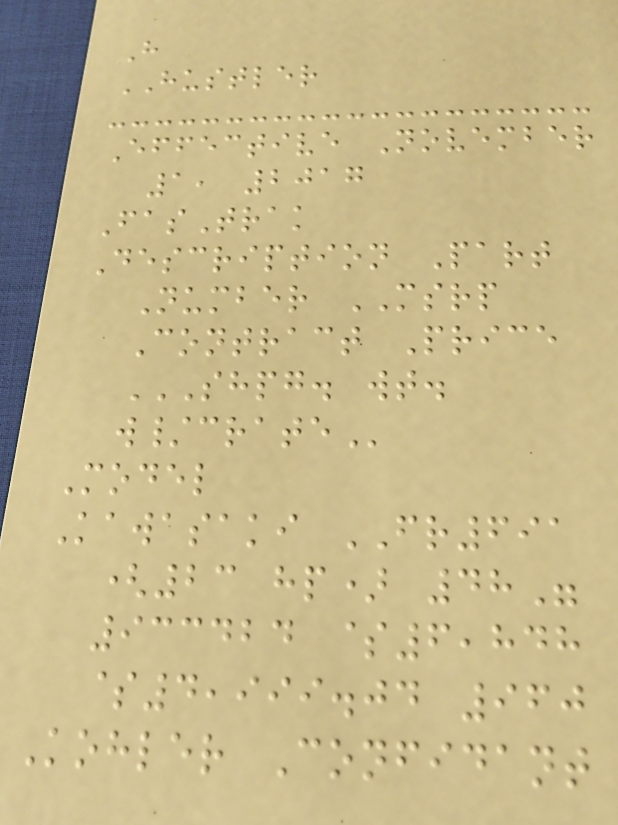H
HUSTLER
Effective November
1, 2017
FasTrak
Description Part
Number MSRP
Contract Price
SHPG. WT.
W/CRATE
Model
Kawasaki FR691
(23 hp) 48"
933424 $6,848
$4,999.04 960
Kohler Confidant
